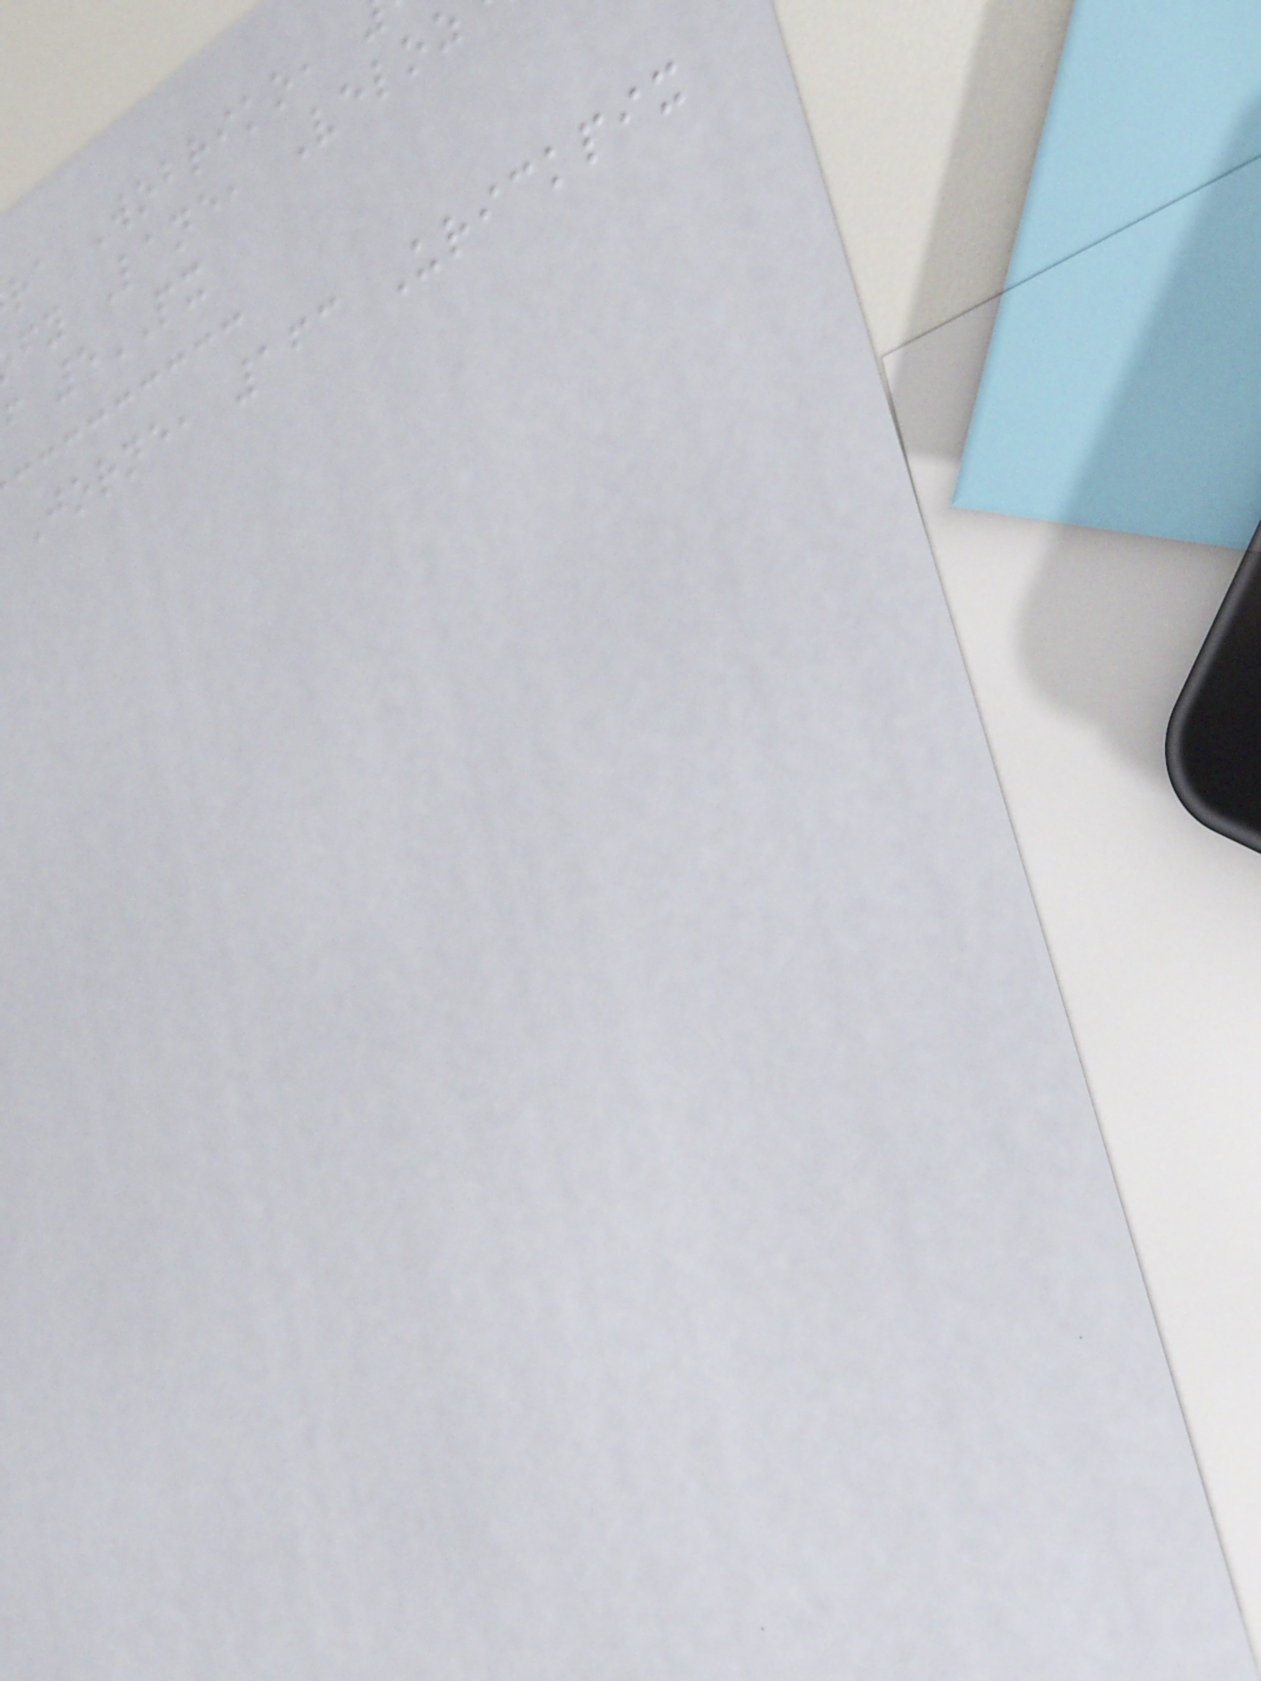ra Wobriko,
fy Lane, Veloz
f 5PX
Jorne, 163 Urickpix
